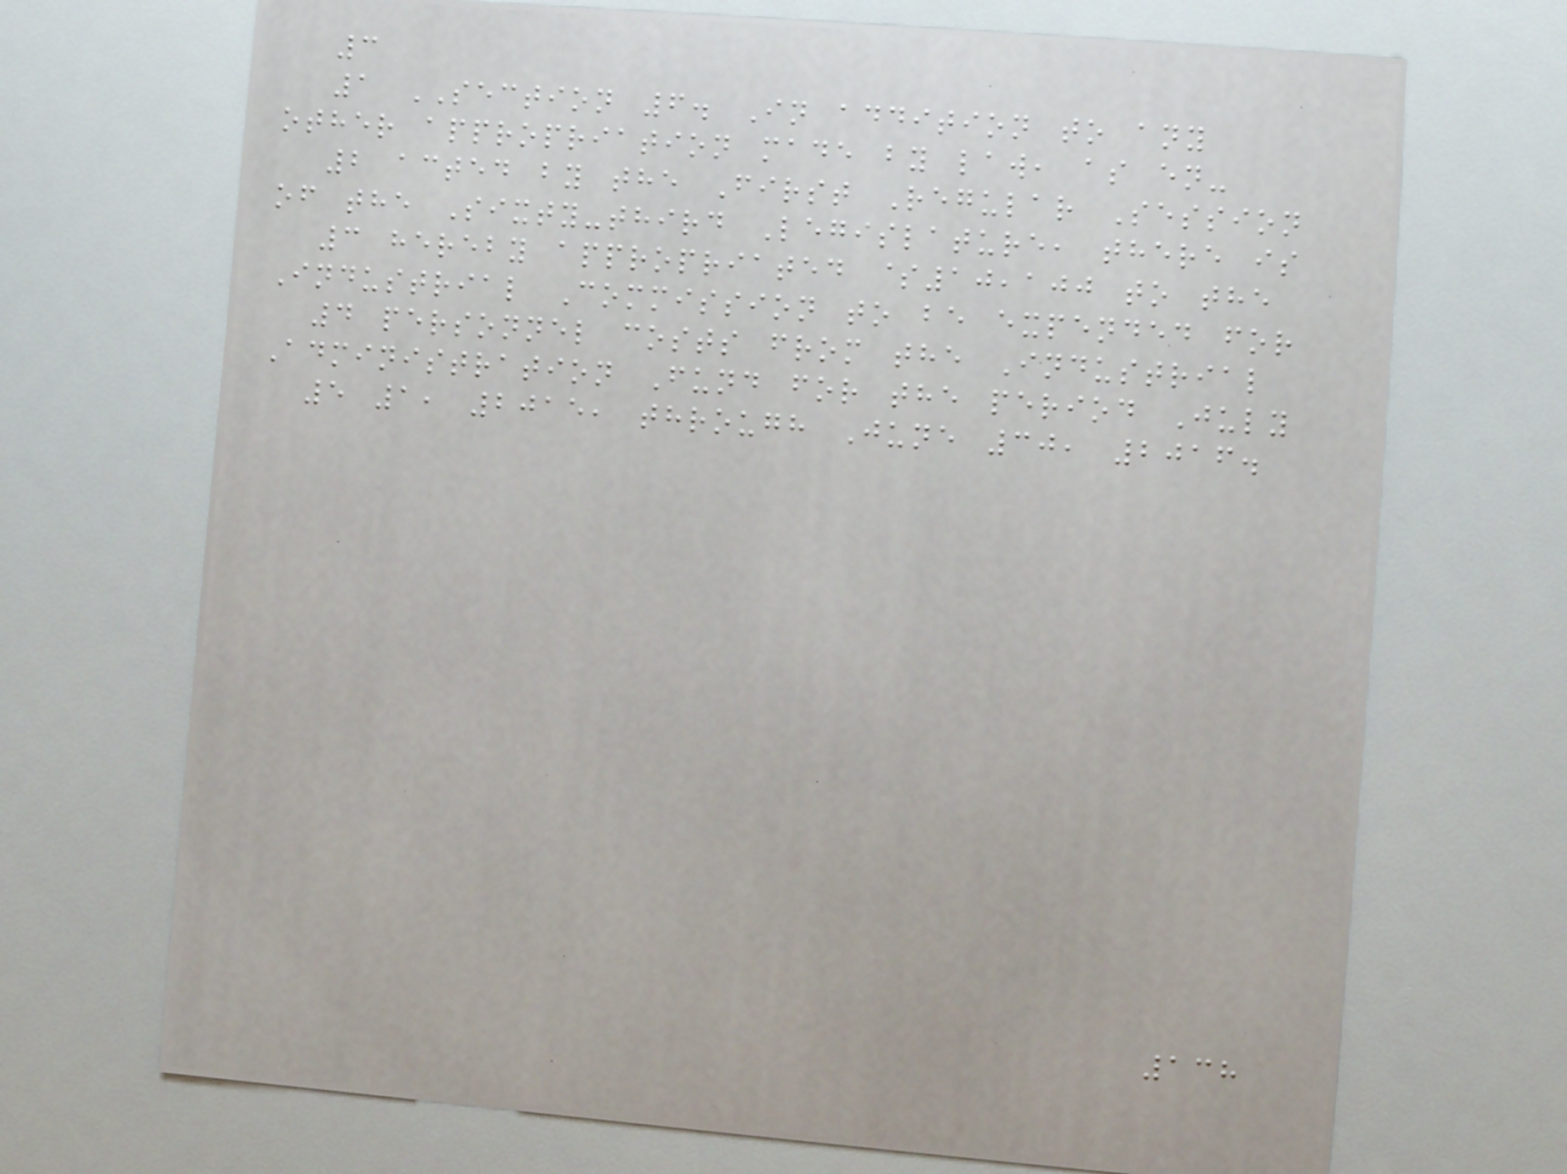3
1 SECTION 6. In addition to any
other appropriation made by law, as en-
2 acted by the First Regular Session
of the Sixty-third Legislature, there is
3 hereby appropriated $10,100 to the
Industrial Commission to be expended for
4 personnel costs from the Industrial
Administration Fund for the period July
5 1, 2015, through June 30, 2016.
138
